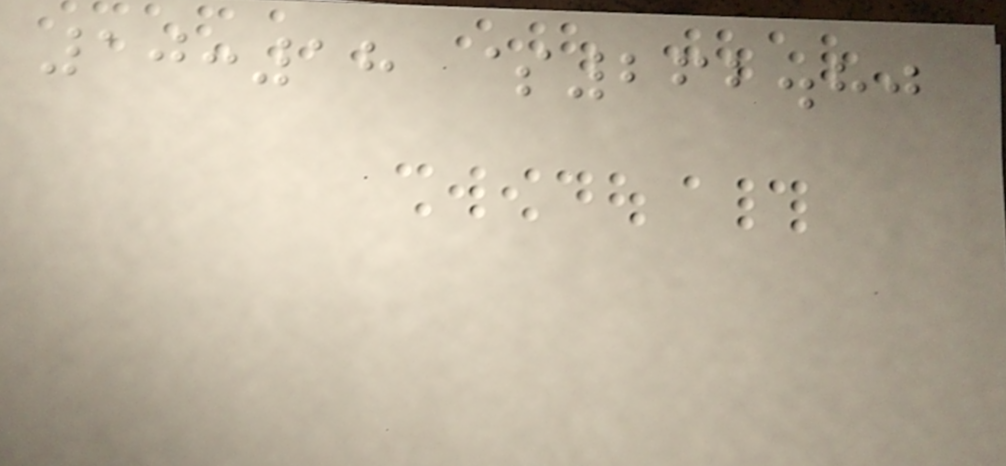10:18 $262.80
